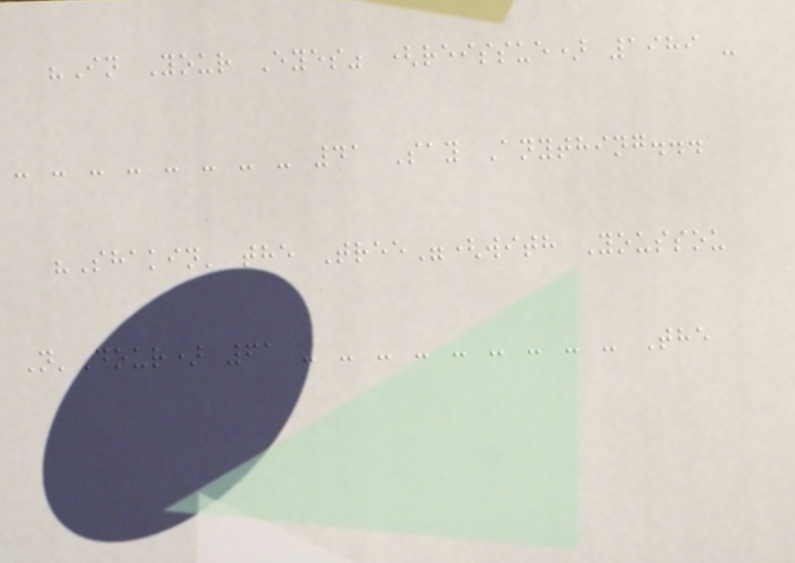"In Your Eyes" (reissue) 1989 -
- - - - - - - - 41 Say Anything...
"Shakin' the Tree"(with Youssou
N'Dour) 61 - - - - - - - - - The
